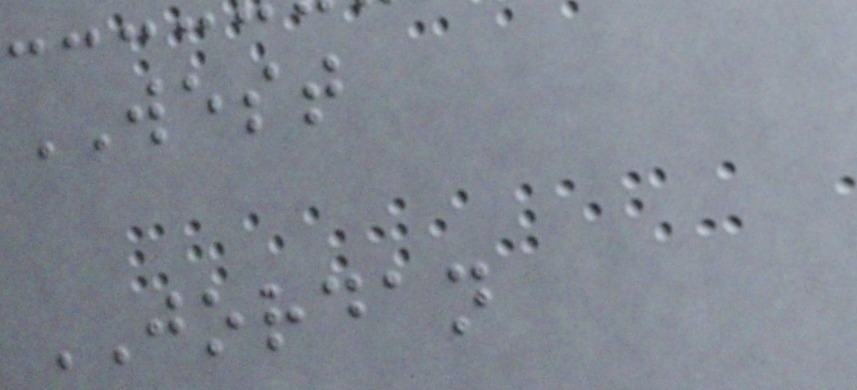WEST
JORDAN
